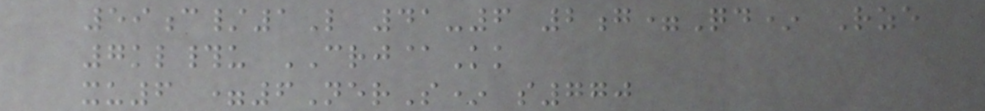59c/1L 41-6 2g=Qd* Rze
7kl#u CRJ@Kk
xu6 =6NerS* s770
